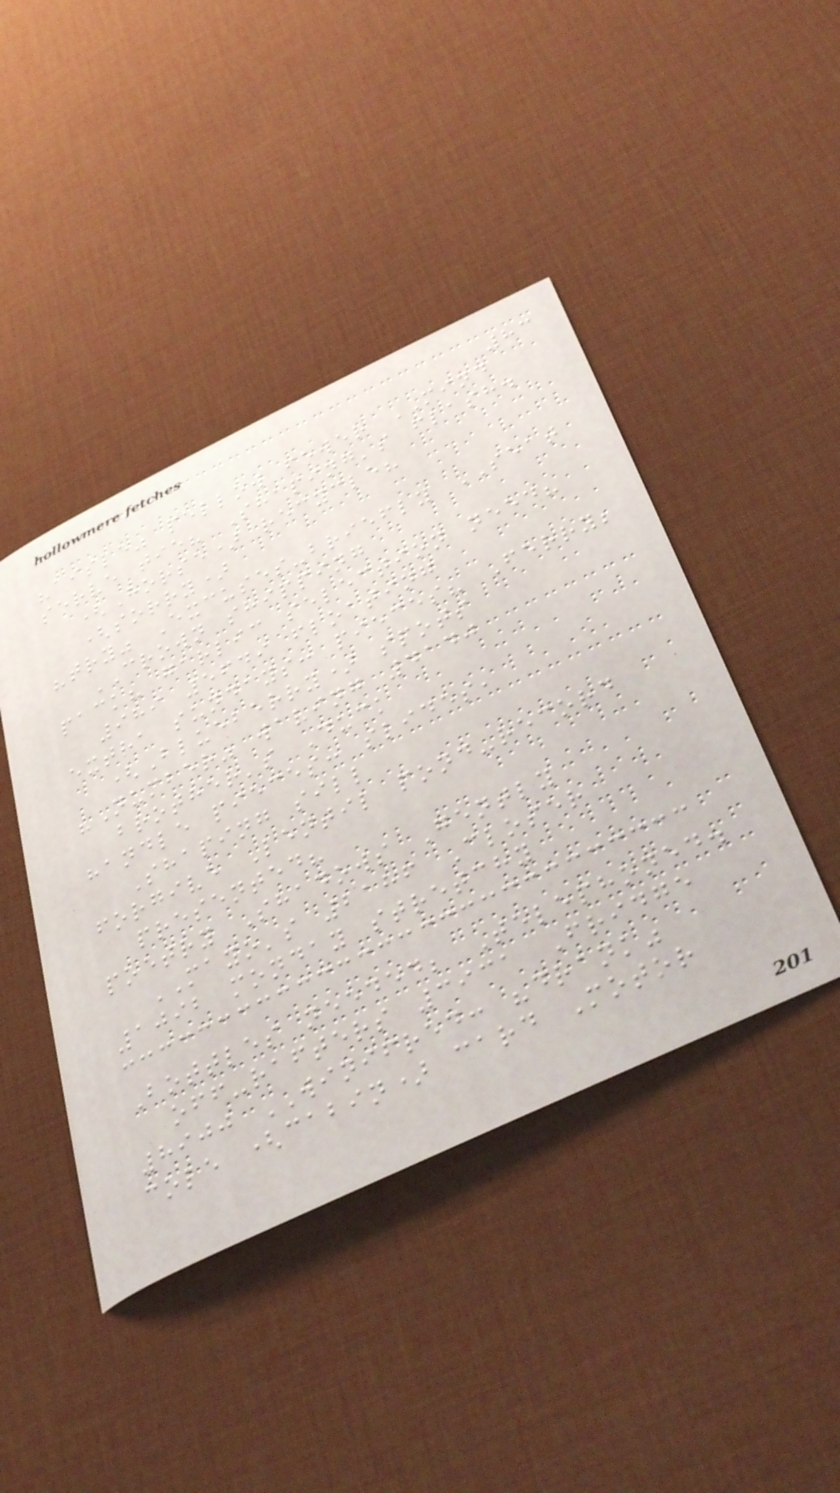83
"aisle" pellow fewer MIND
serve tie? Shaping's flash.
(Horse) recycle?
(sorry)
"try" Excuses-briefly SEAT
CROWN shipping
pack? garlic selection need?
989 5649 floating
extra sundays: pieces? Ferry;
(Blueberry) spots
"Number" waving 4140
brother's Duck
handle pieces: slides,
Shaping sill
forgive Lentil pond-record
presented?
poetry Shadows Gently
MAYO's 2186 Closer
1092 monday stretchy
Bottles needed; Telephoned.
off-rafters 3931 Fridge
8900 WINIFRED: "drank"
cole (cabin) card Motor
